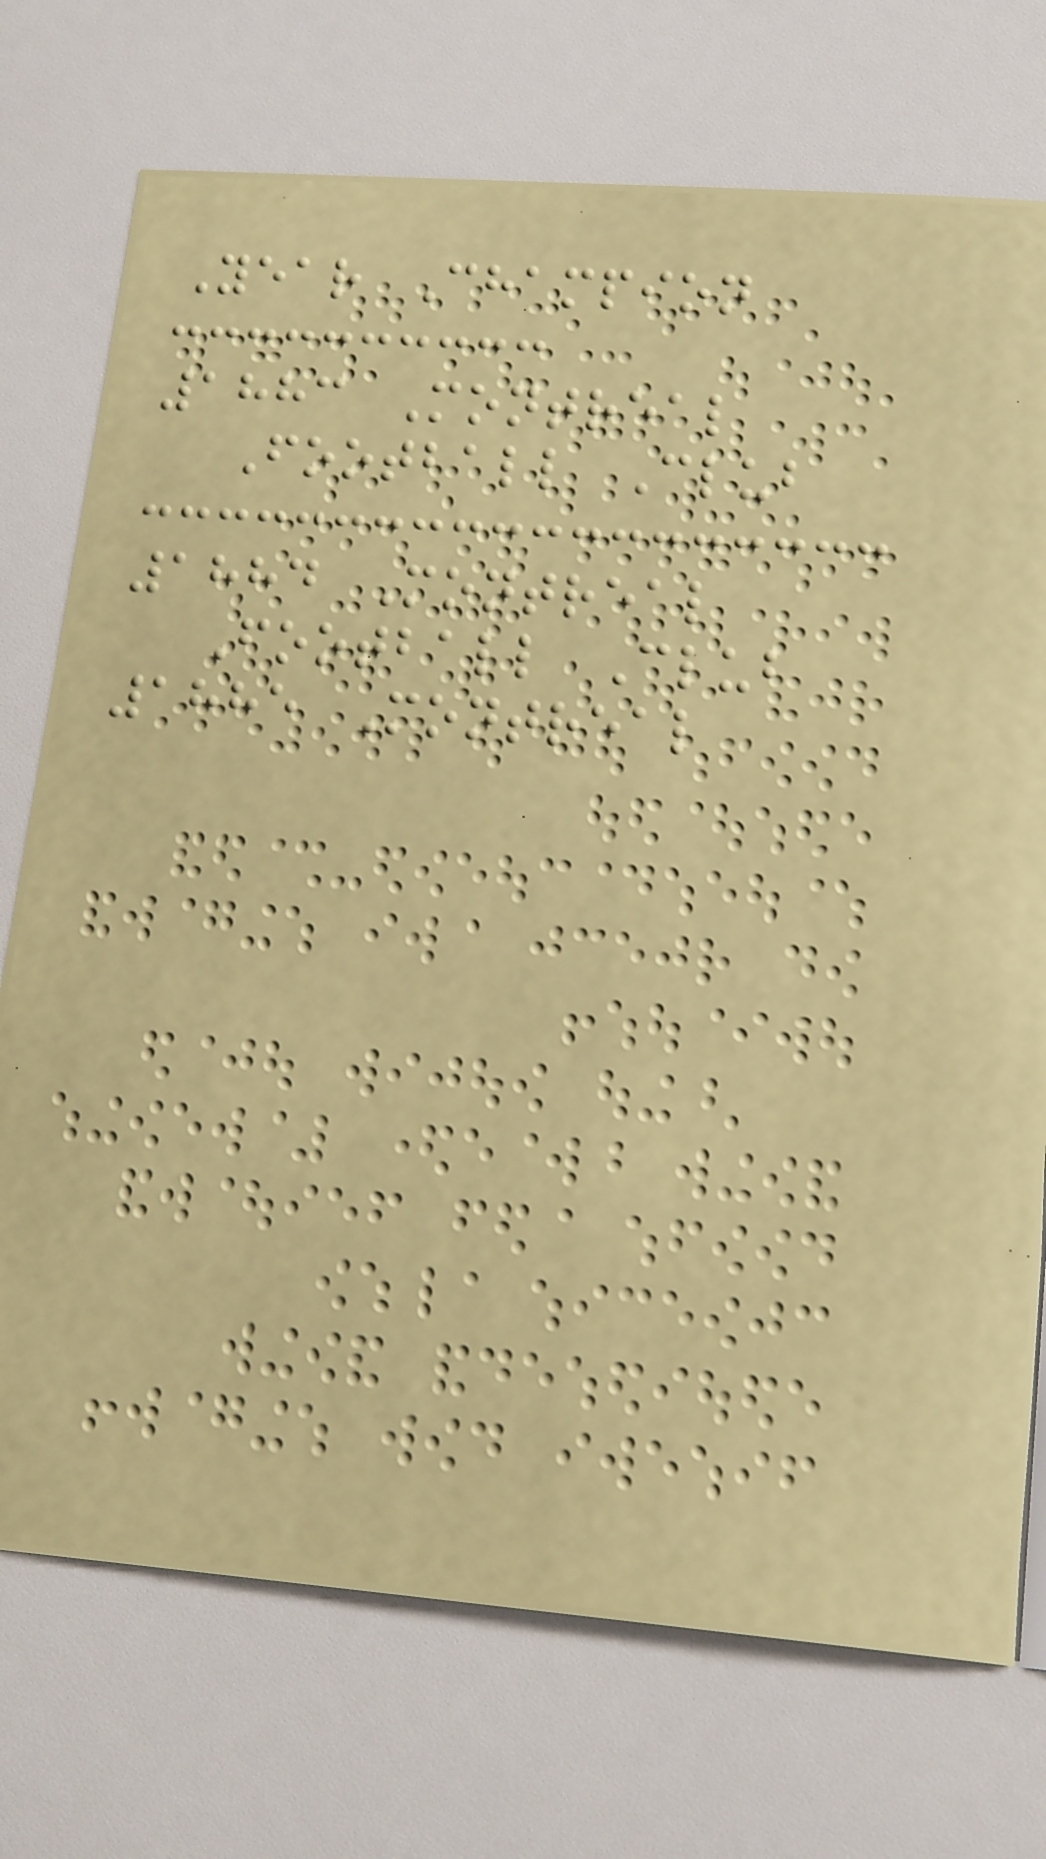Year Champion
1883 Montreal
Football Club
1884 Montreal
Football Club
1885 Montreal
